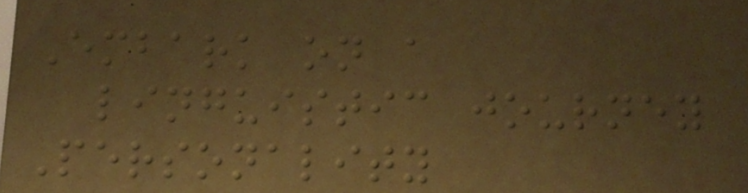Embark on a
linguistic journey
Personality
